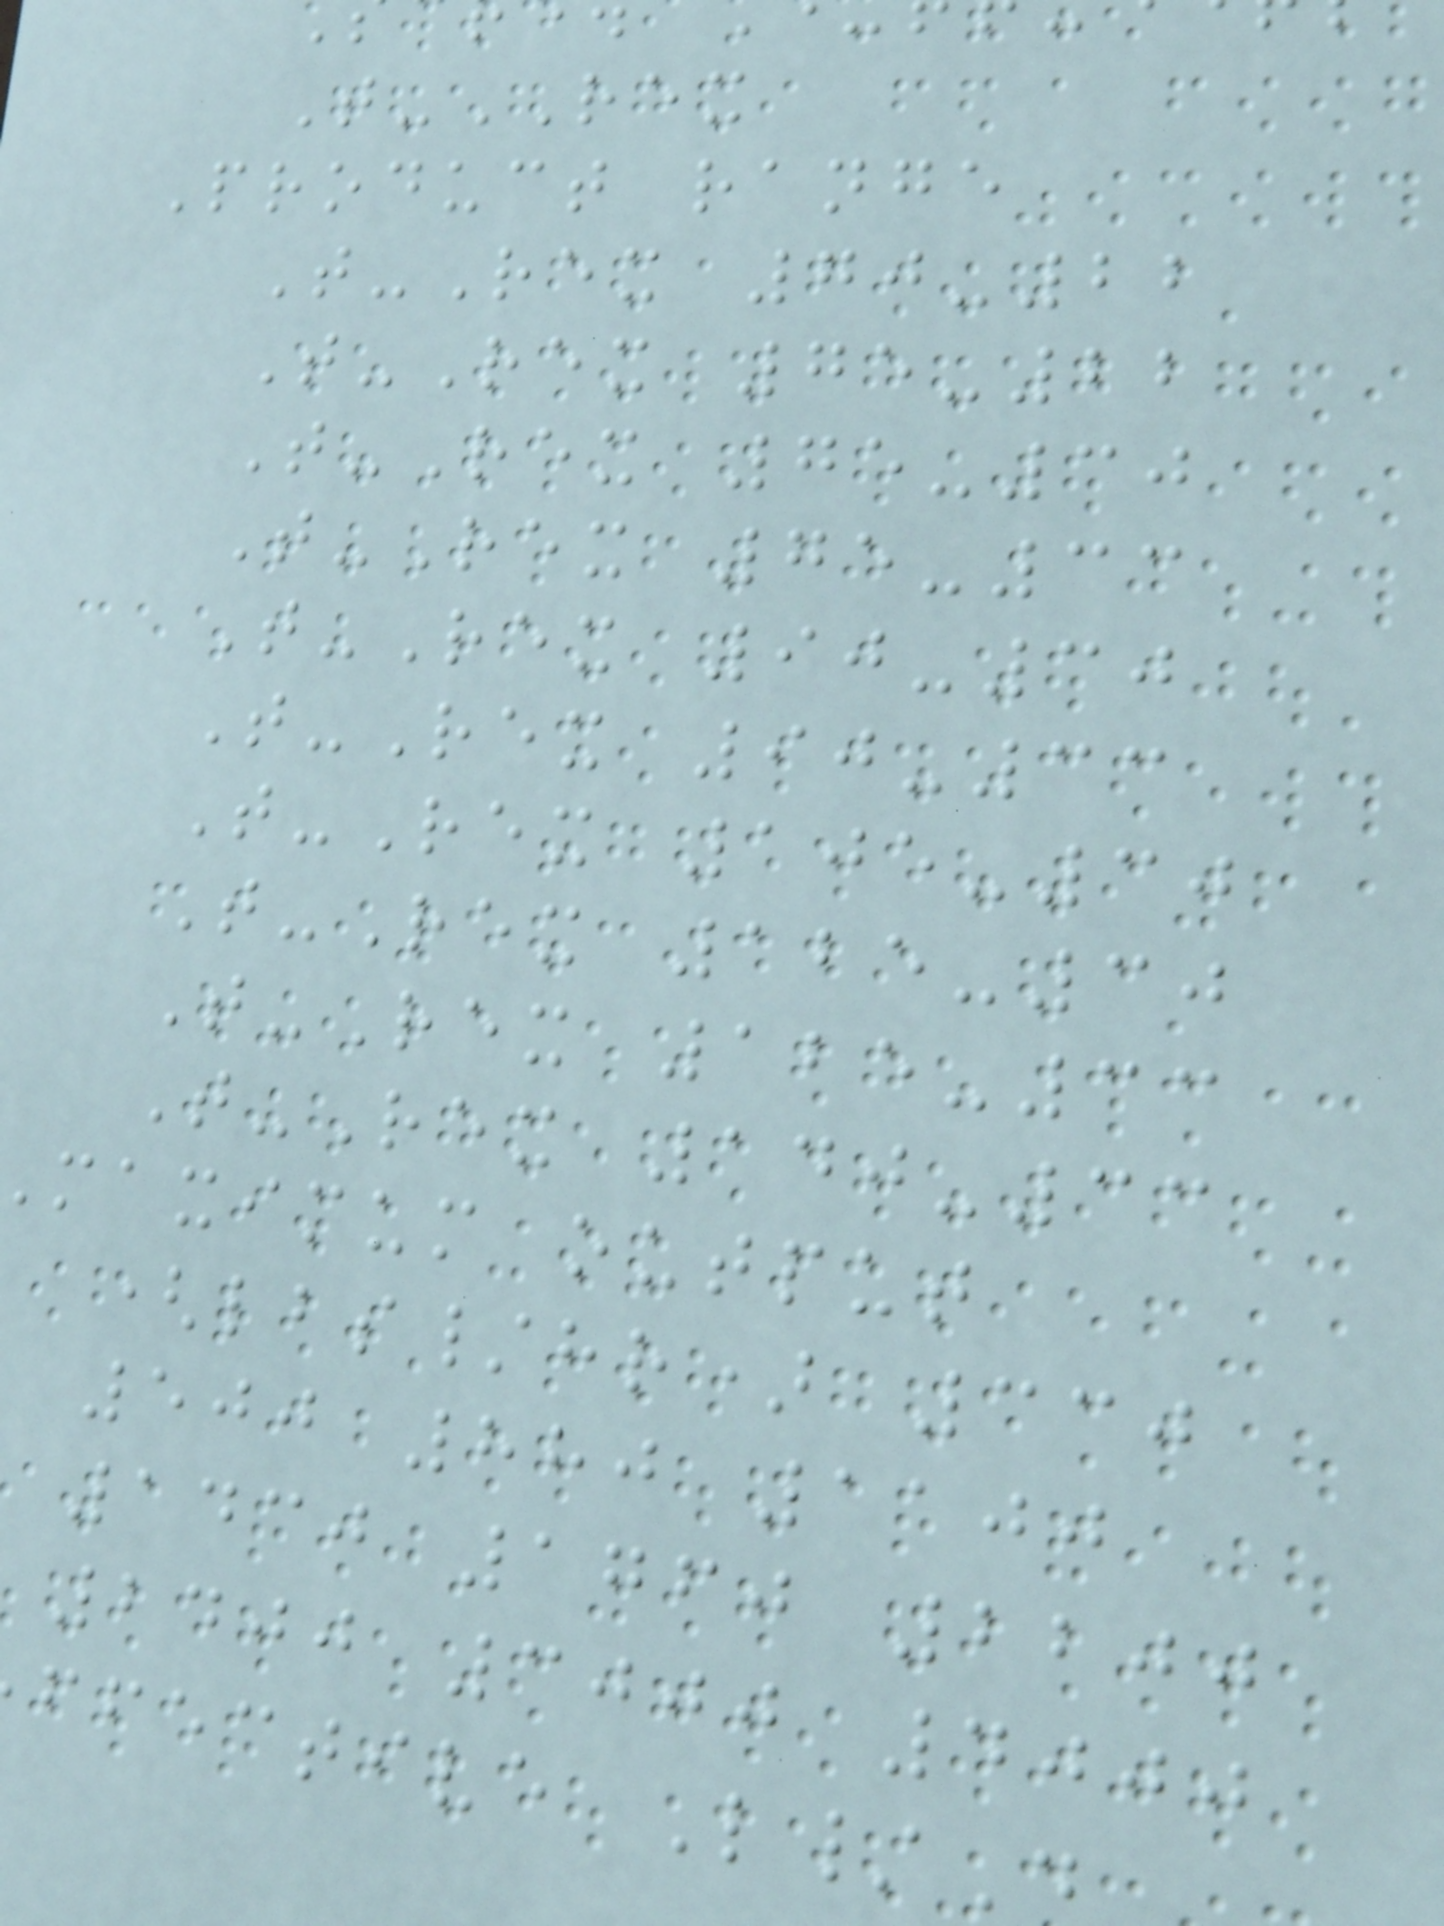T-REX
Product range
T-Rex 70-22
T-Rex 75-22
T-Rex 75-30
T-Rex 75-33
T-Rex 90-30
T-Rex 90-33
T-Rex 105-30
T-Rex 125-30
T-Rex 125-33
T-Rex 140-33
maximum output
(lbs/hr) 330
500 880 1100
1430 1760 2200
2400 3000 4000
ffective L/
